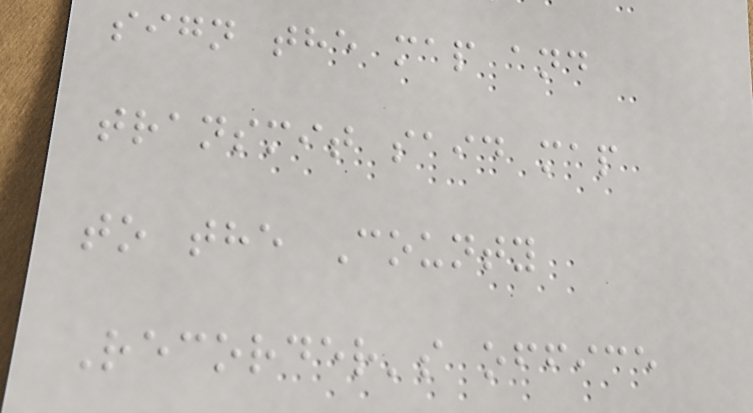sign the map and
transmit said map
to the County
Recorder's office
